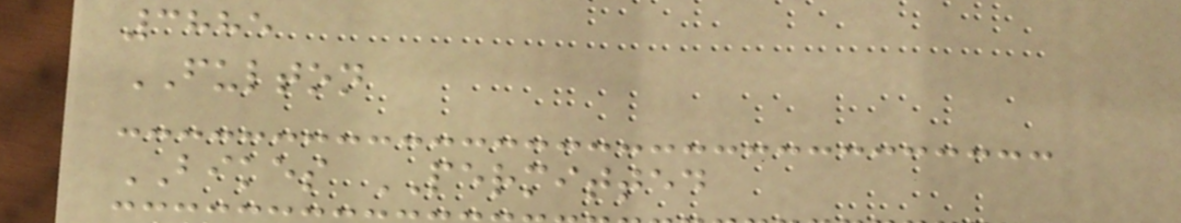3885
FULTON
BIKES PERMITTED
